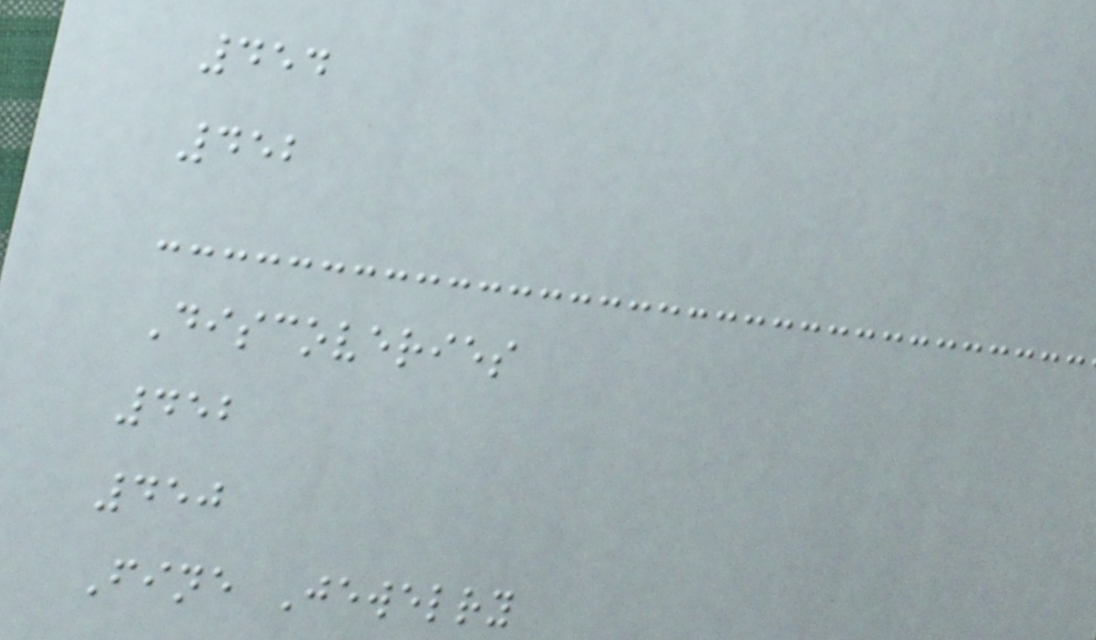454
452
Discoveries
452
450
Fine Jewelry
